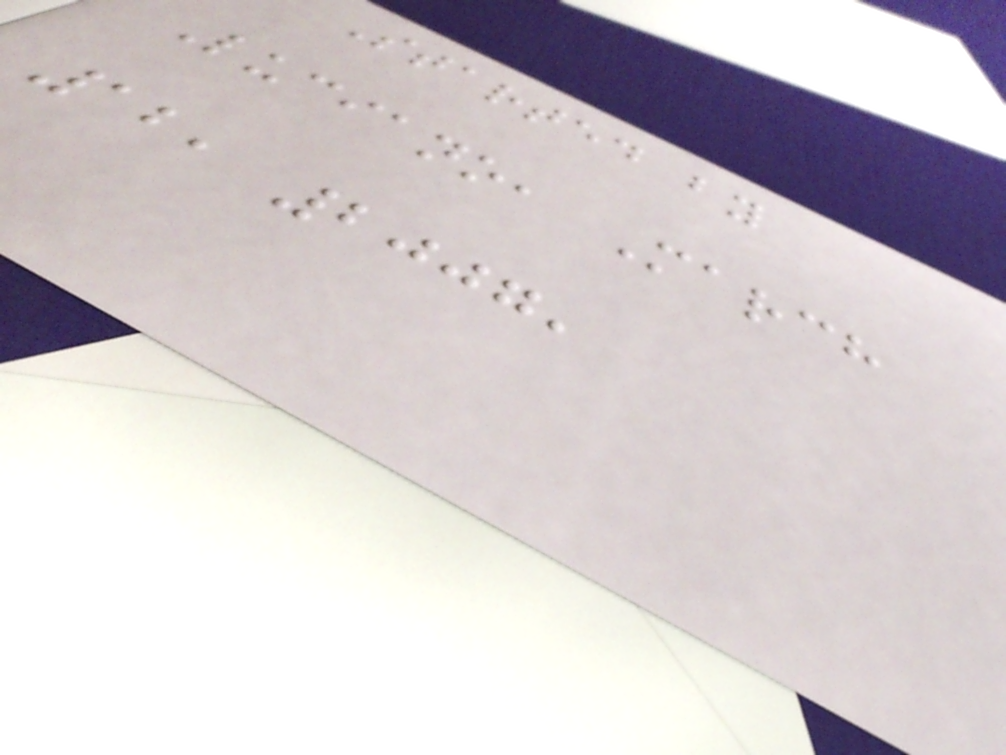Started by
Luciano, March
12, 2007,
